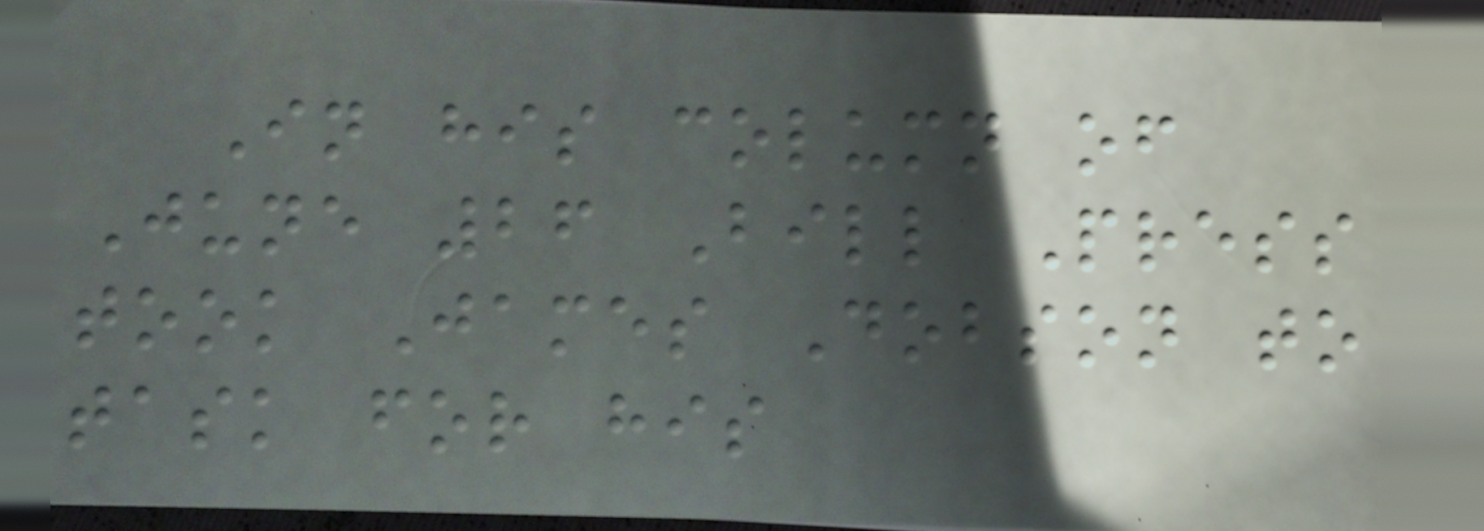In his column of
June 26 Bill Press
took James Dobson to
task for his
